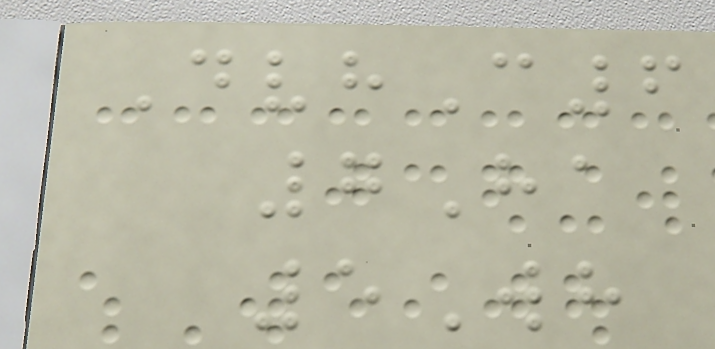DvhC6
7Ha
5Wh
